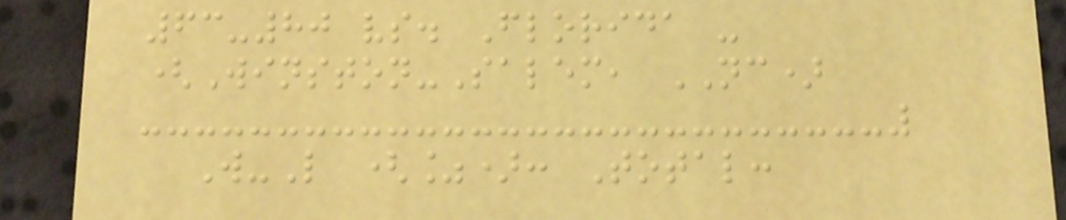63-80 vs. Florida -
(Winston-Salem, NC)
W-L (%): Total:
